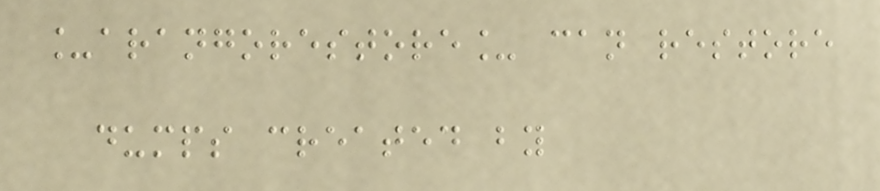_arangorestore_ can restore
dumps created by
